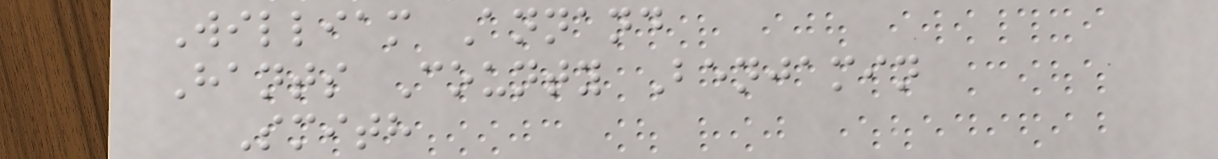William Annand
Hants County Benjamin
Smith
